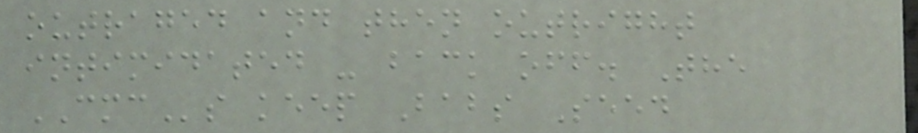outraged and then outright
intimidated - back off. The
CMCs keep Babs Seed
